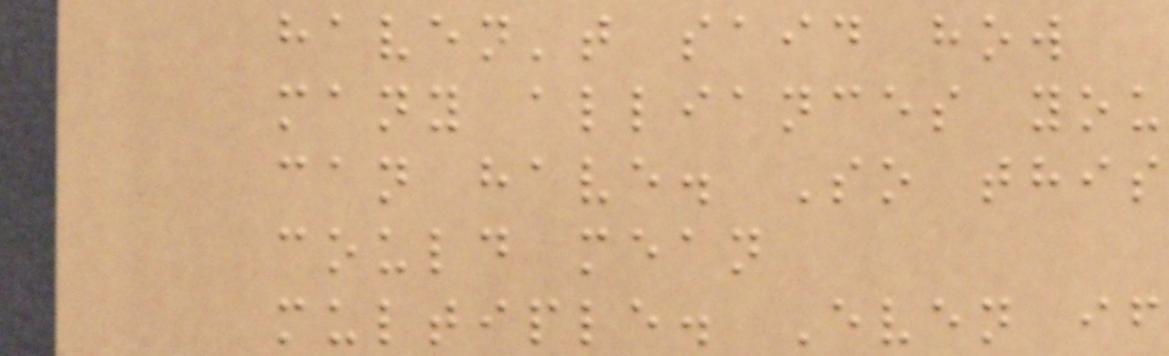haven't said how
many alliances you
can have. So this
could mean
multiple. Even if
